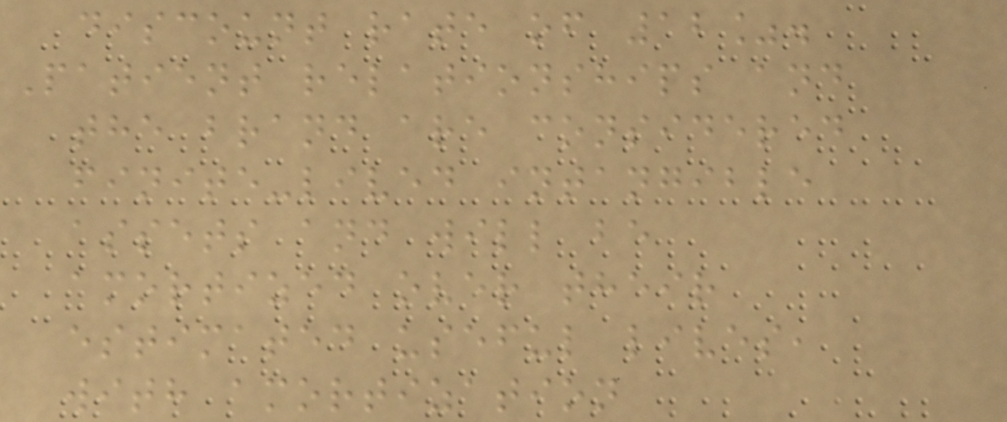discount rate of 12%.
Patient relationships and
the brand are considered
finite-lived intangible
assets and will be
amortized over their
estimated useful lives,
with amortization
